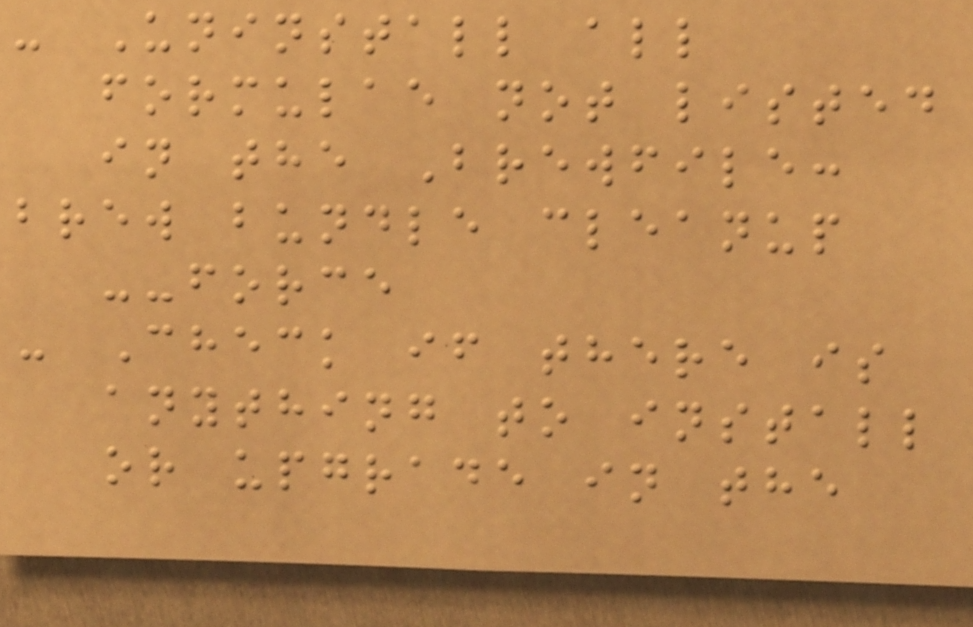- Uninstall all
formulae not listed
in the Brewfile:
brew bundle cleanup
--force
- Check if there is
anything to install
or upgrade in the
